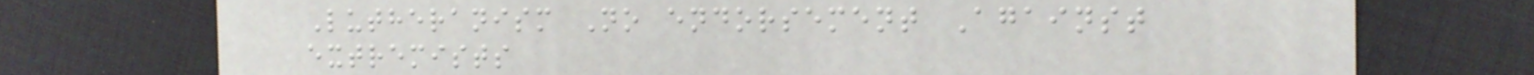Lutheranism No endorsement Against
extremists
